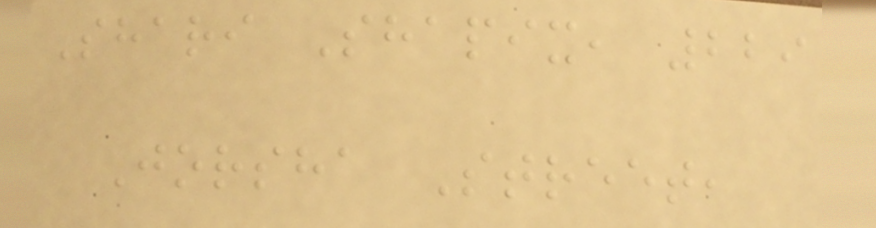Shari Shapix, 229
Jorsha Street,
